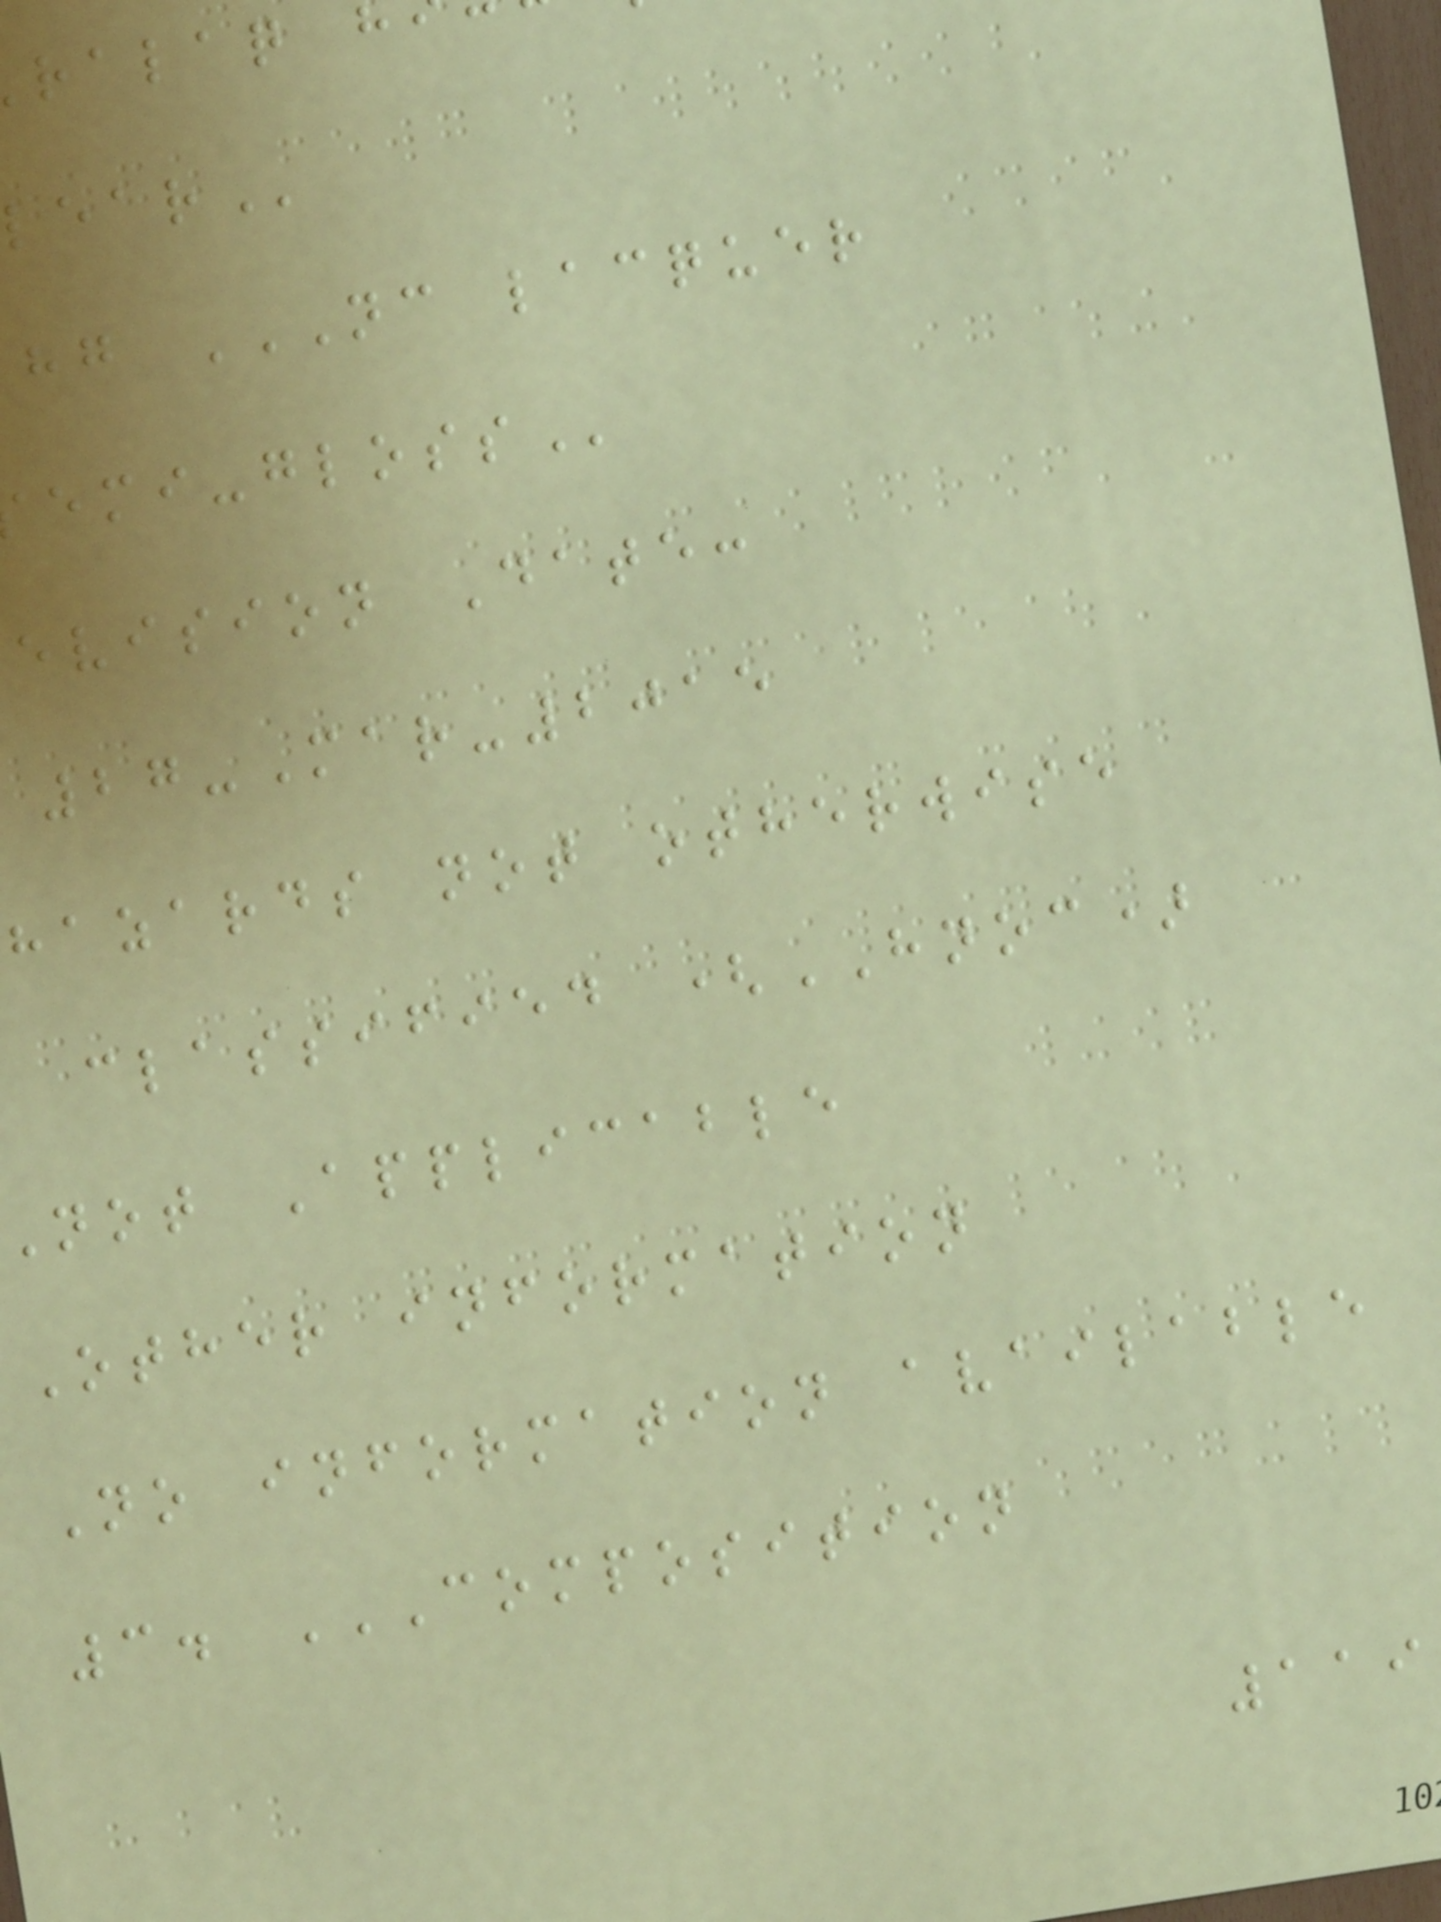ralaq
evision Date:
27-Mar-2015
hazards not otherwise
classified (HNOC)
not Applicable
Other information
No information available
3. COMPOSITION
119
